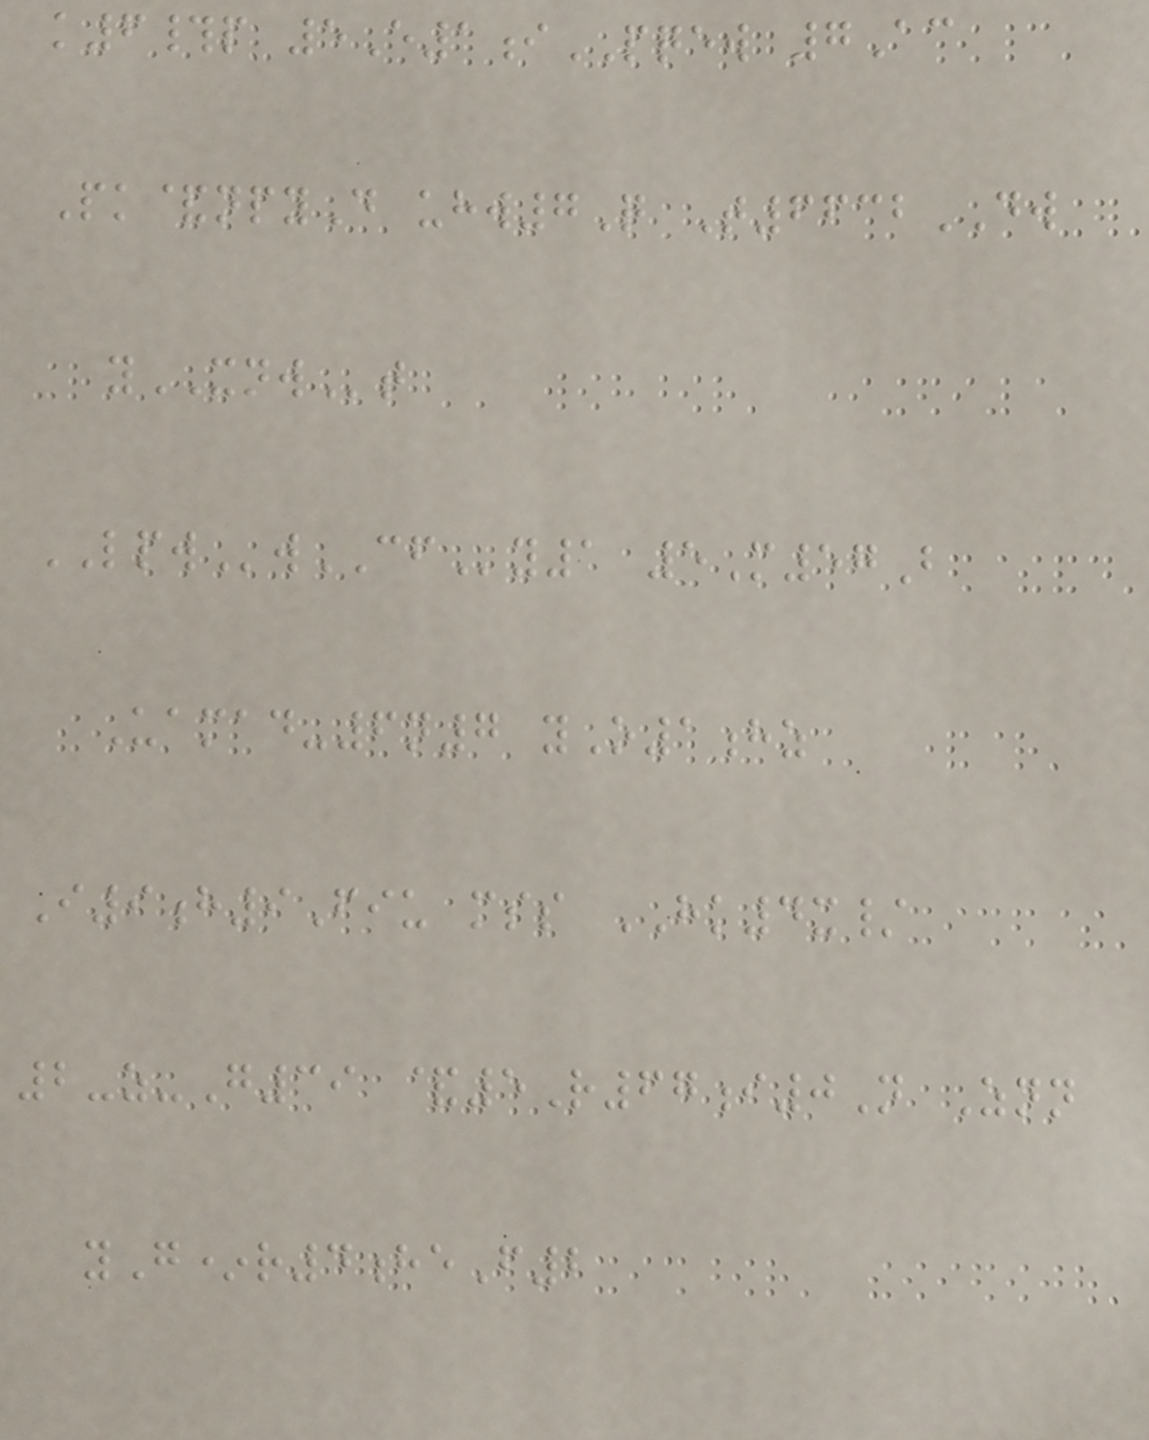k6#p 5E1iPQEW 7Ac
Pk&npyD uhw7Q T6632DW
yXNWt
LPWwCFy1 5M57B
Uamad-6n7 yO1hz
I9h9Fiu mss HK4x/
2-z-G39 &5R67i0N Znn
yG*r4heF2
